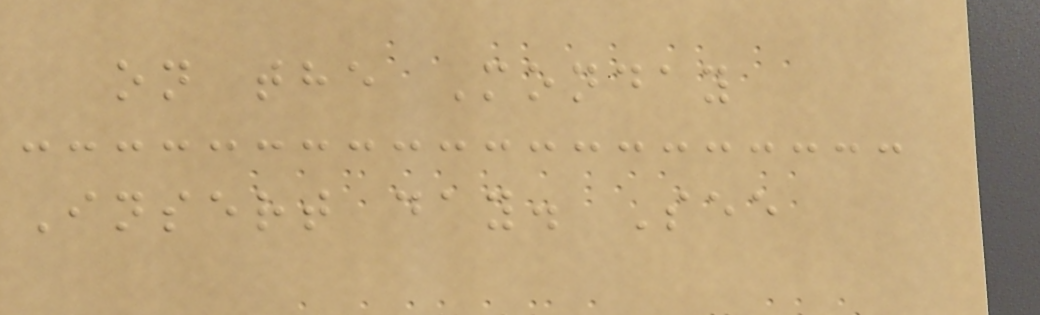on the Monday
Insert day. See
